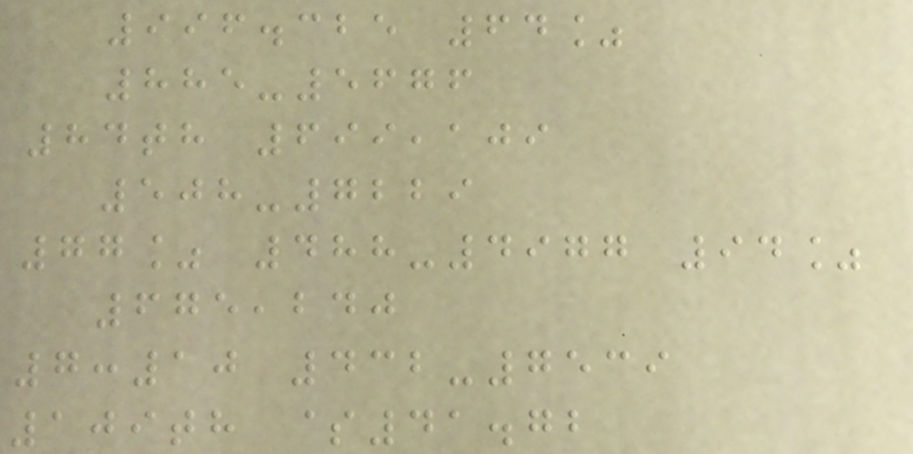996.325 64%
885-5676
84th 699,109
508-7229
77% 488-4977 94%
675,240
7:10 432-7539
109th $41.72
